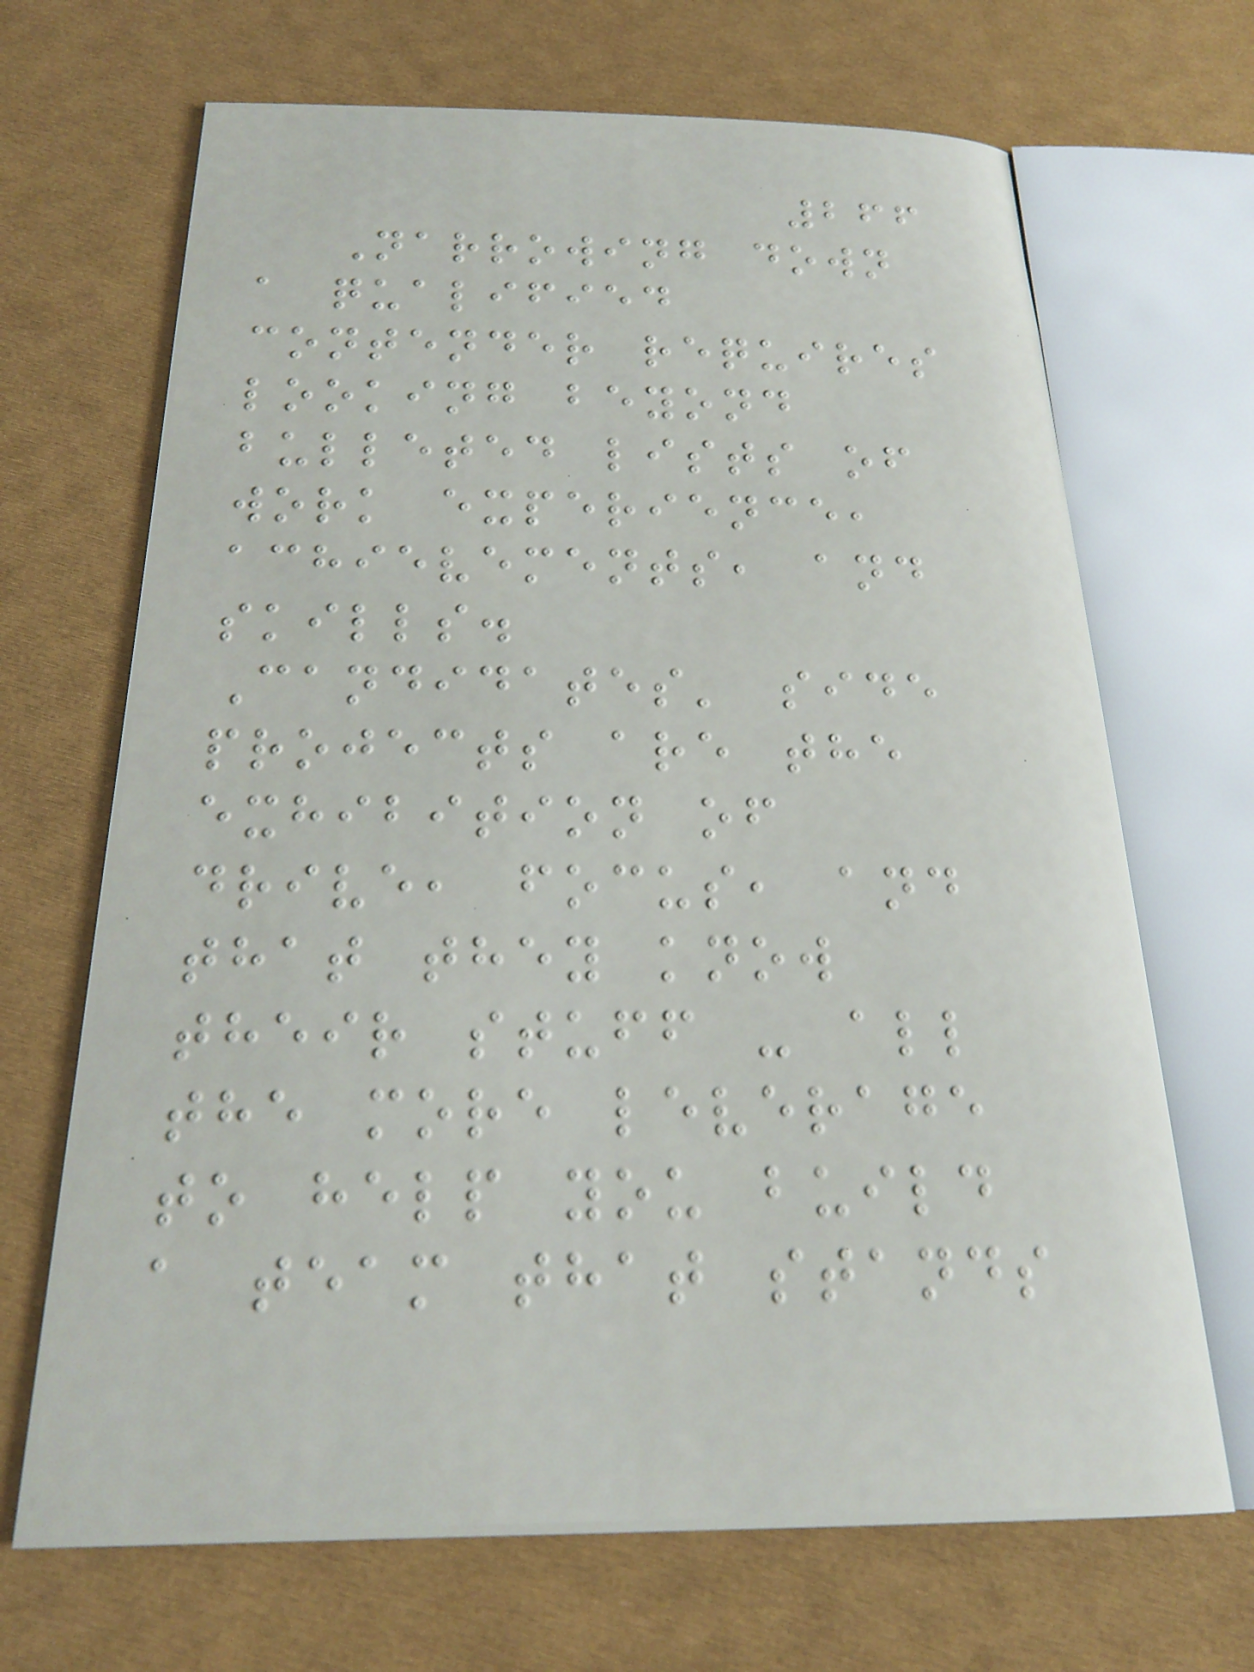266
Narrowing down
a qualified
contender requires
looking beyond
bulleted lists of
work experience,
achievements, and
skills.
Candidates' side
projects are the
exhibition of
drive, focus, and
that they know
their stuff - all
the more leverage
to help you build
a team that stands
